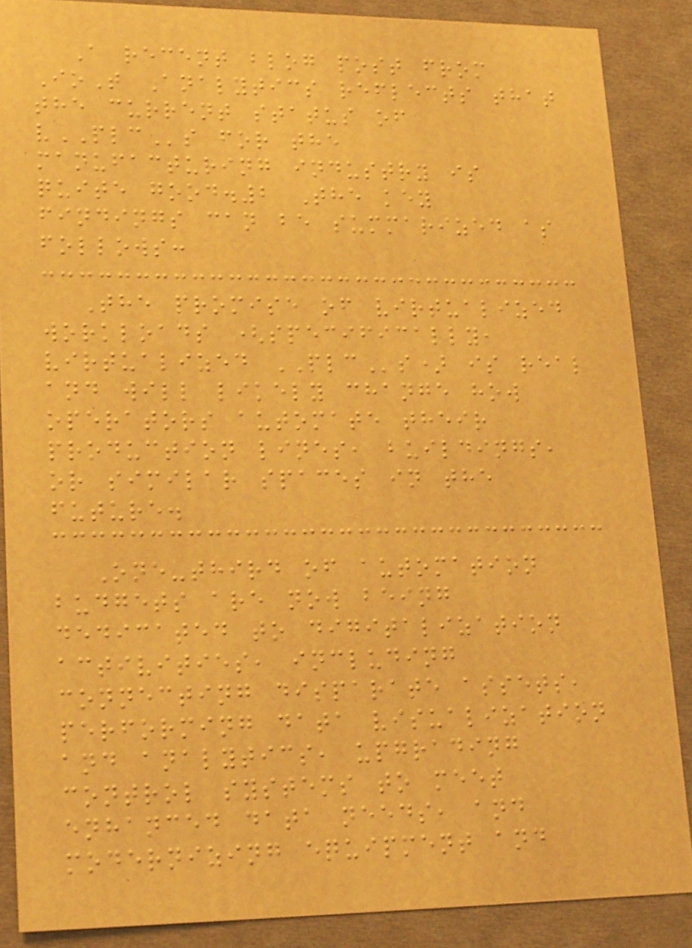A recent blog post from
IoT Analytics reflects that
the current status of
vPLCs for the
manufacturing industry is
quite good.2 The key
findings can be summarized as
follows:
The promise of virtualized
workloads (specifically,
virtualized PLCs) is real
and will likely change how
operators automate their
production lines, buildings,
or similar spaces in the
future.
One-third of automation
budgets are now being
dedicated to digitalization
activities, including
connecting disparate assets,
performing data visualization
and analytics, upgrading
control systems to meet
enhanced data needs, and
modernizing equipment and
